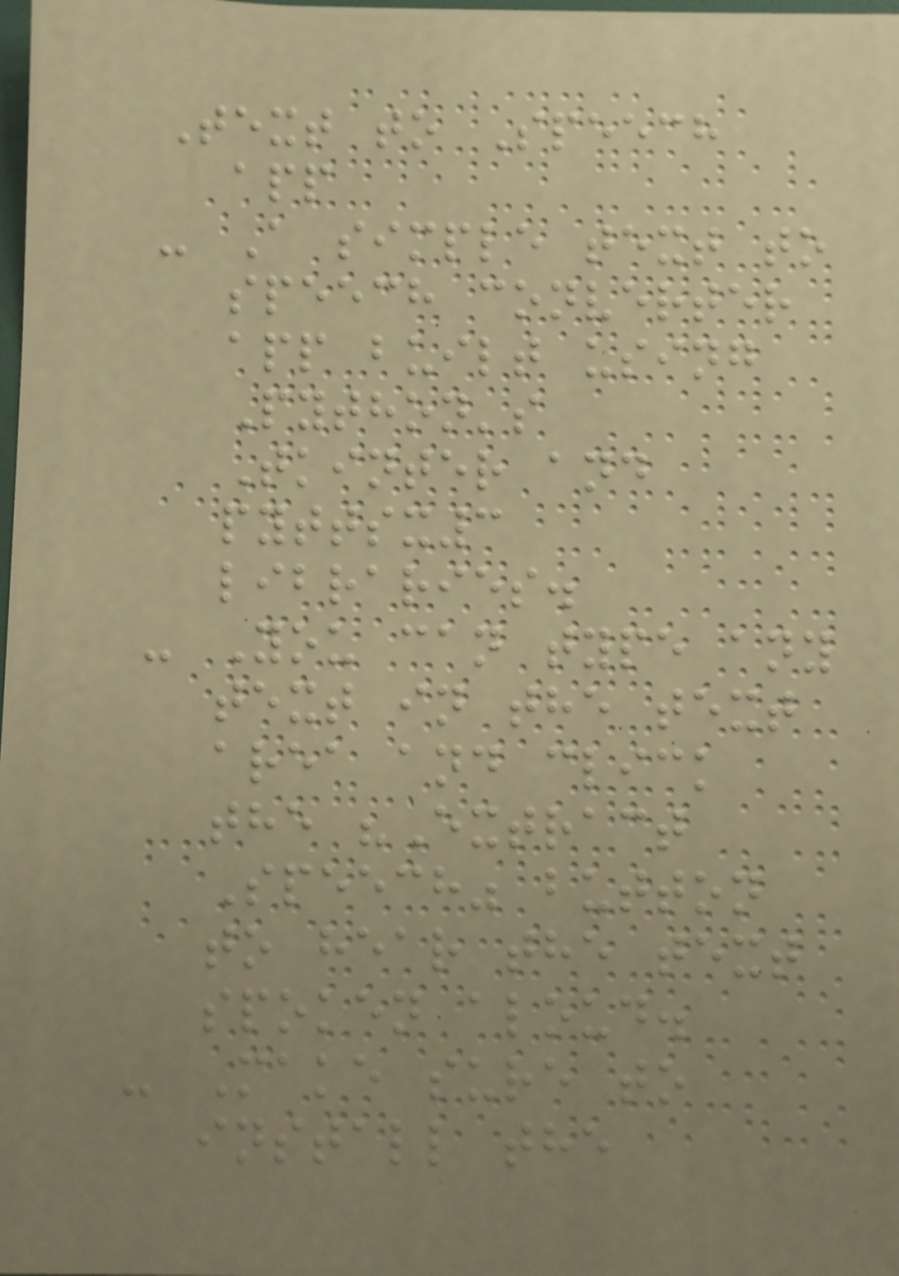Text to Speech
app
- A simple text to
speech converter
app built using
Python's
Tkinter and
pyttsx3
libraries.
- You can type any
text in the text
area and click
the "Extract
Speech" button
to hear the text
spoken aloud.
- Make sure to
install the
